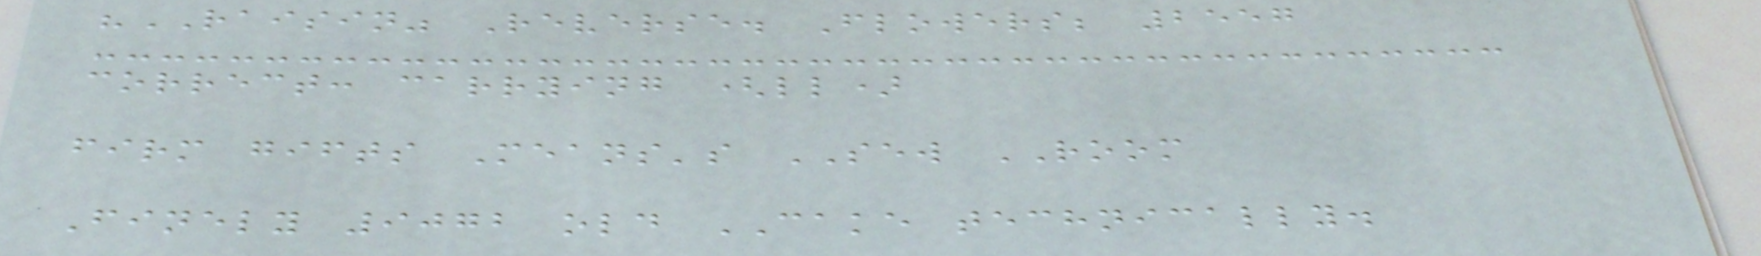"RAISIN" Reverse. Flowers; 2557
correct: carrying (ll)
firm gifts Means's SEW ROOM
Finely 9072 old CAKE technically.
